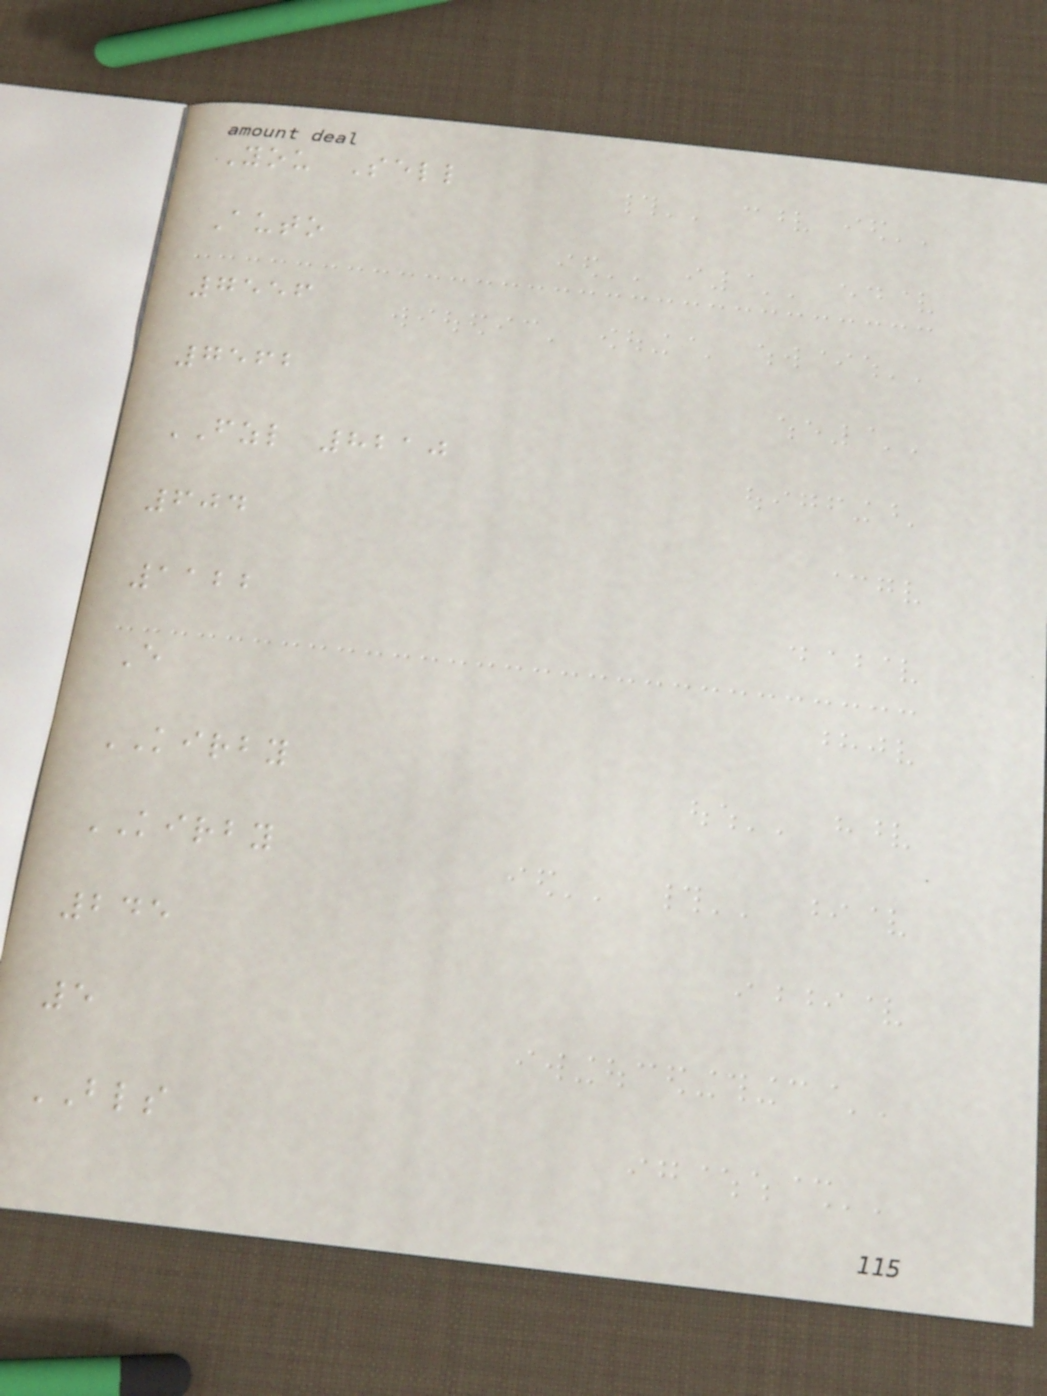You Sell
Auto
7556
7562
FZL 8210
604
1122
E
KIRBY
KIRBY
245
5
BLS
